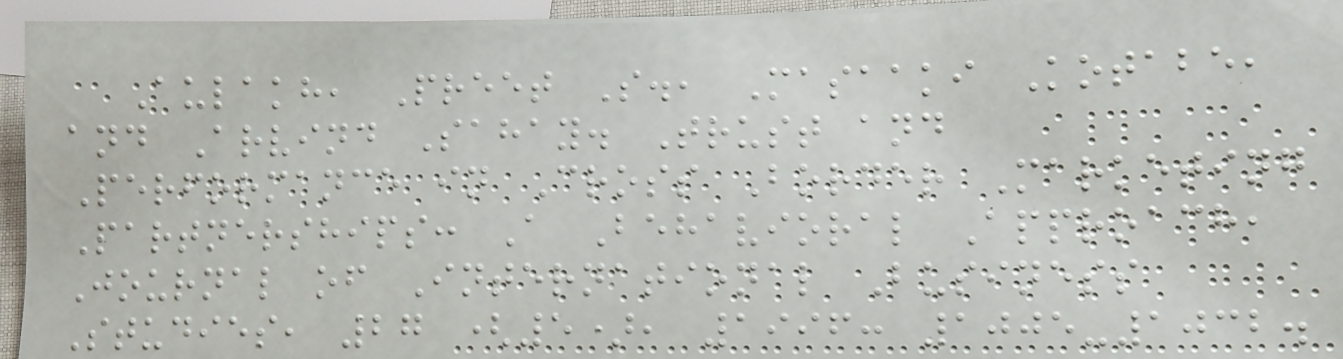Aulakh, Preet S., Masaaki Kotabe,
and Arvind Sahay. Trust and
Performance in Cross Border Marketing
Partnerships: A Behavioral Approach,
Journal of International Business
Studies, 27 (5), 1996: 1005-1032.
